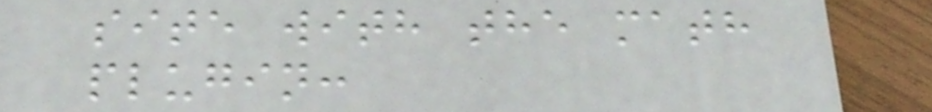site with the math
plugin:
